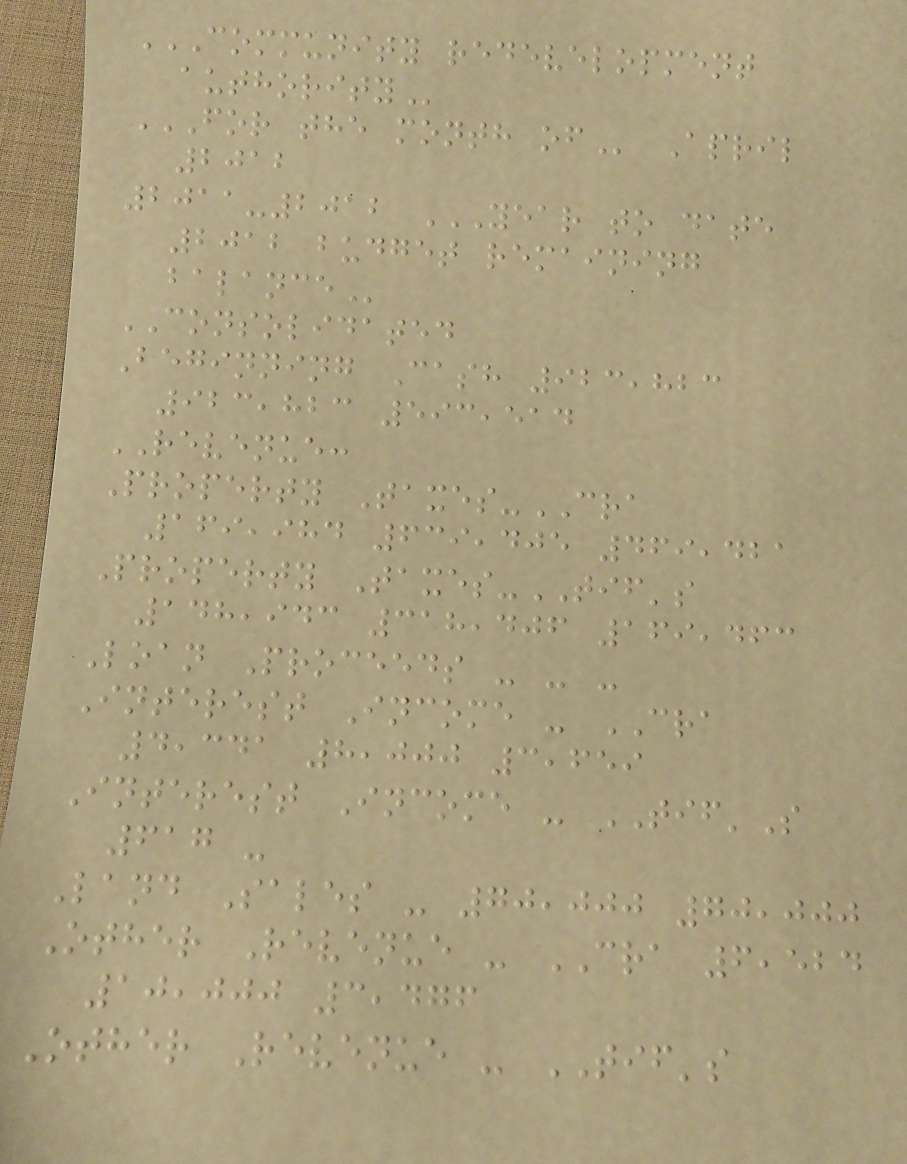COMMUNITY REDEVELOPMENT
AUTHORITY
FOR THE MONTH OF April
2012
2011-2012 YEAR TO DATE
2012 BUDGET REMAINING
BALANCE
CONSOLIDATED
Beginning Cash 923,823
923,823 593,514
REVENUE:
Property Taxes-CRA
169,984 639,405 469,421
Property Taxes-TIF's
148,943 318,406 169,463
Loan Proceeds - - -
Interest Income - CRA
4,341 8,000 3,659
Interest Income - TIF'S
617 -
Land Sales - 70,000 70,000
Other Revenue - CRA 6,524
10,000 3,476
Other Revenue - TIF's
